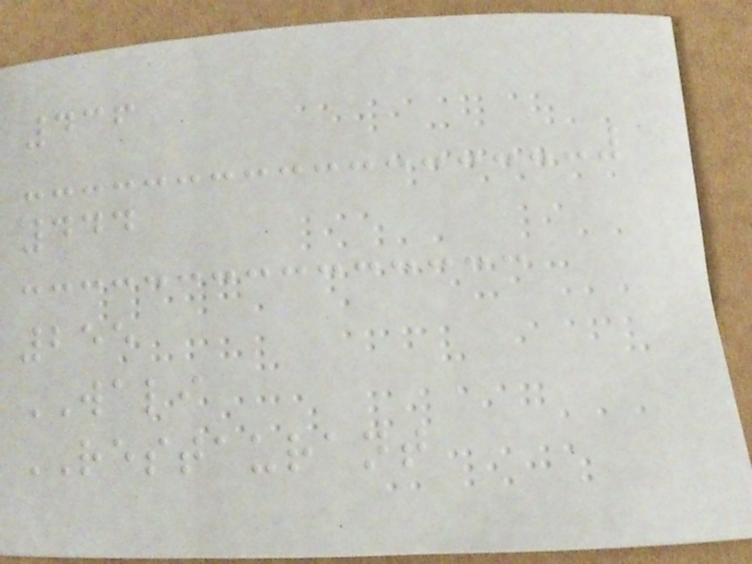436
444
255
WALI
RESTAURANT
